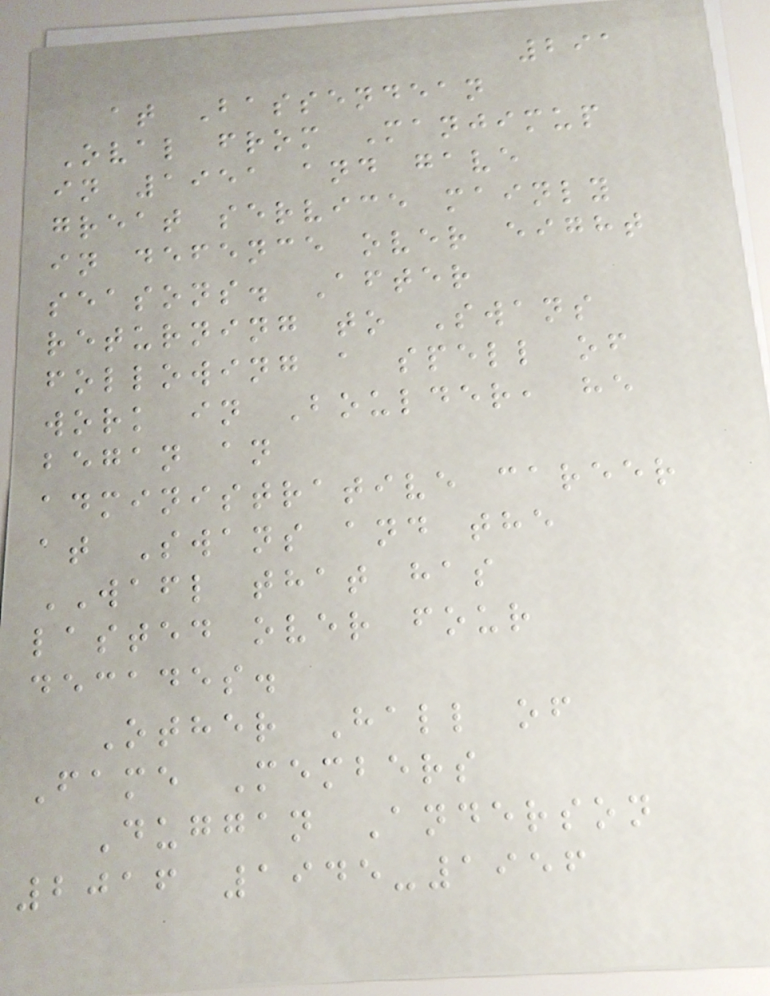291
at Bassendean
Oval from Manjimup
in 1951 and gave
great service mainly
in defence over eight
seasons. After
returning to Swans
following a spell of
work in Boulder, he
began an
administrative career
at Swans and the
WAFL that has
lasted over four
decades.
Other Hall of
Fame Members
Duggan Anderson
2016 1945-1956
